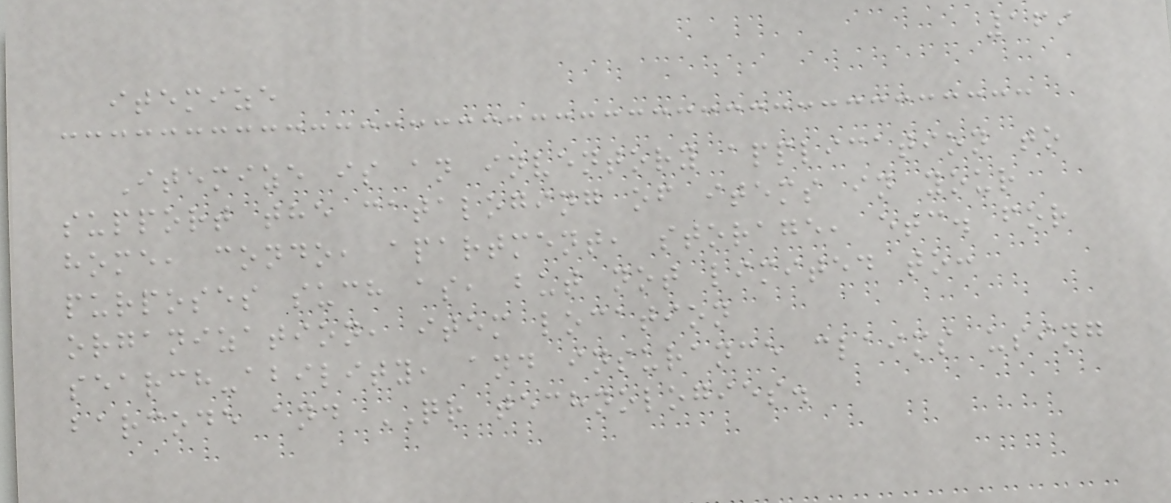169
itemize
Itemize is an inventory application to
support the cataloging of items in your
home, condo, apartment, storage, etc. for
purposes such as, but not limited to:
organization, item location
search-ability, and insurance claims using
barcode and QR technologies.
